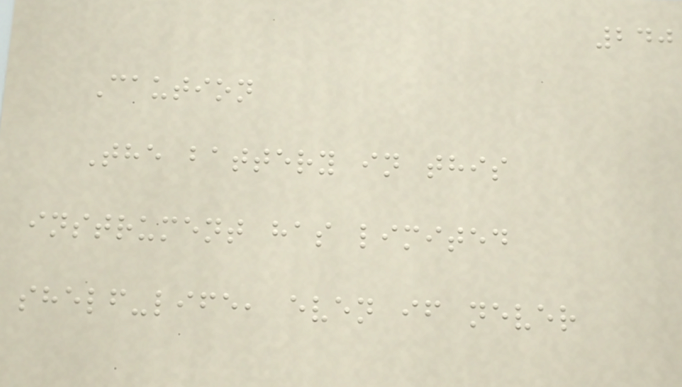240
Caution
The battery in this
instrument has limited
shelf-life, even if never
